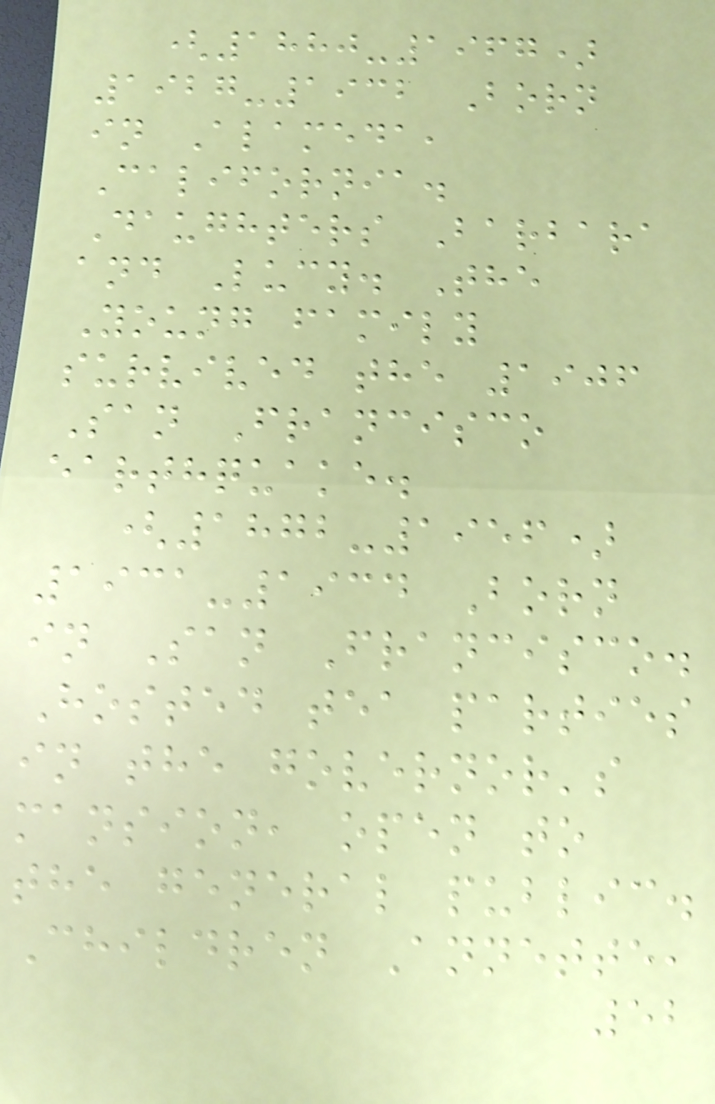(1880-1967)
1927-1932 Born
in Alameda,
California.
Daughters Barbara
and Lucy. The
Young family
survived the 1906
San Francisco
earthquake.
(1872-1956)
1931-1934 Born
in San Francisco.
Hosted tea parties
in the governor's
mansion, open to
the general public.
Children Annette,
52
